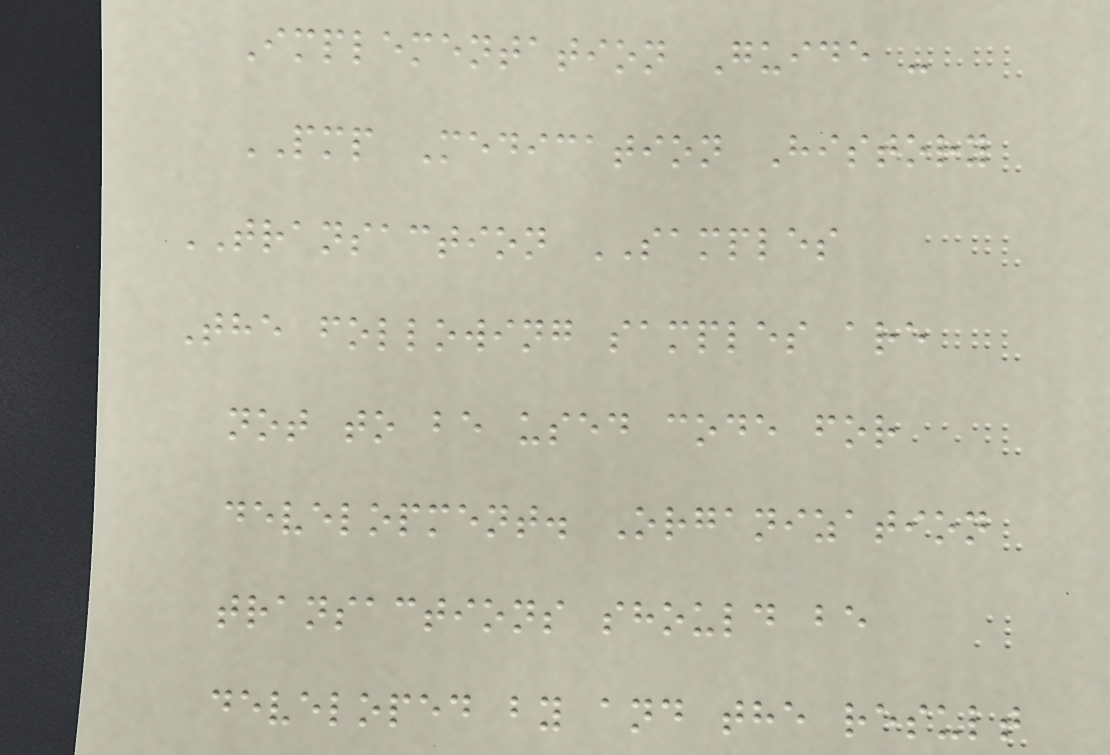Implementation Guide -
PMP Medication History
TRANSACTION SAMPLES
The following samples are
not to be used code for
development. Organization
transactions should be
developed by and the result
